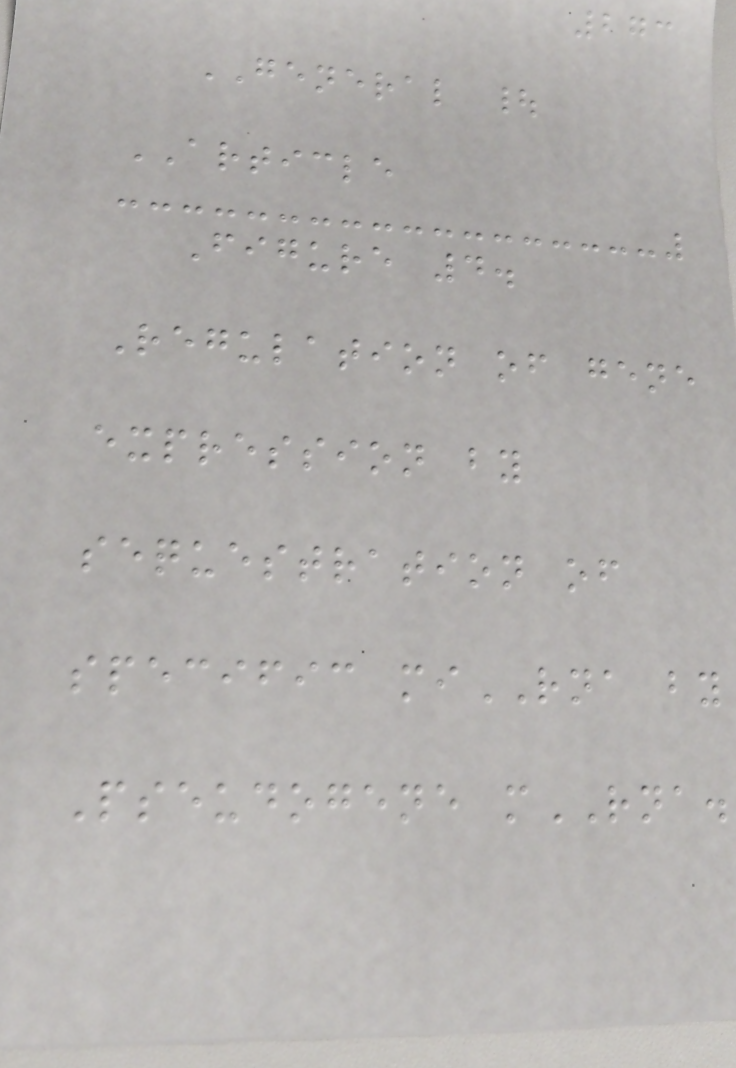273
GENERAL |
ARTICLE
Figure 4.
Regulation of gene
expression by
sequestration of
specific miRNA by
Pseudogene mRNA.
